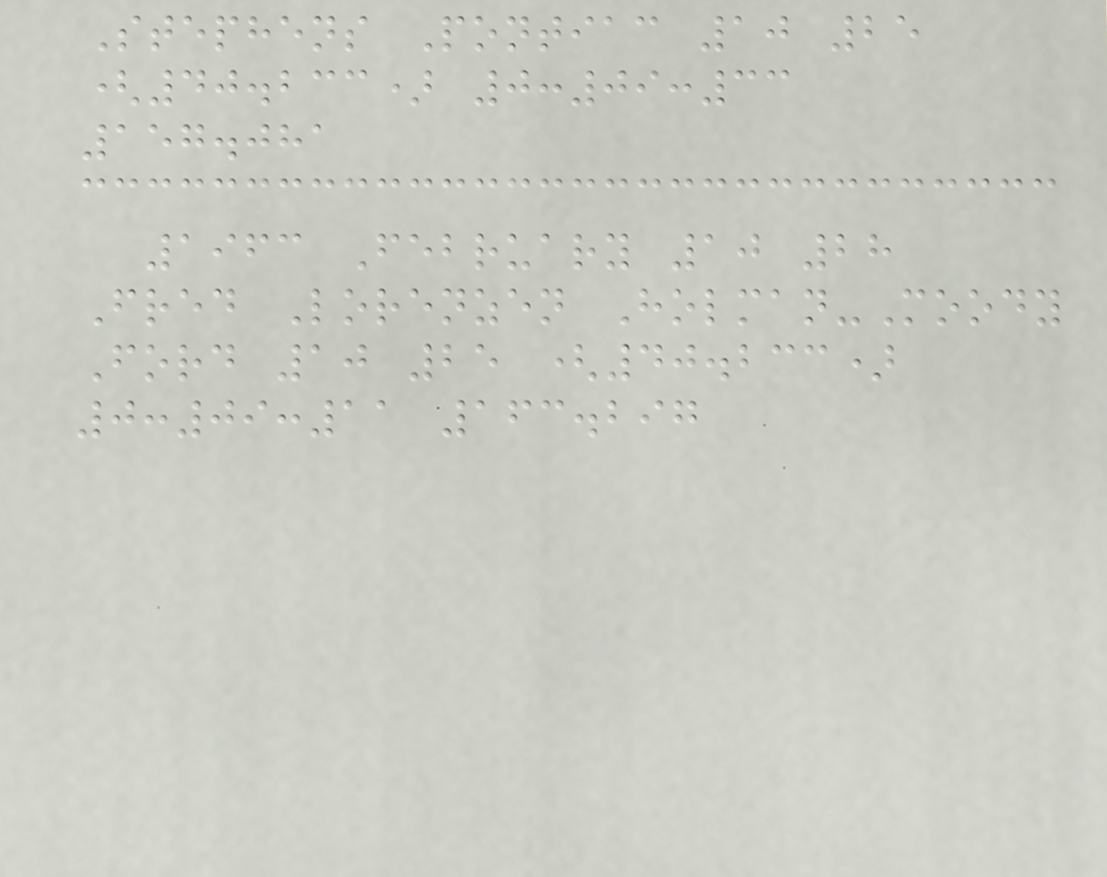Stephens Pontiac 10 25
(40.233) 0:09:33
157.081
1963 February 10 28
Fred Lorenzen Holman-Moody
Ford 10 25 (40.233)
0:09:11 163.297
